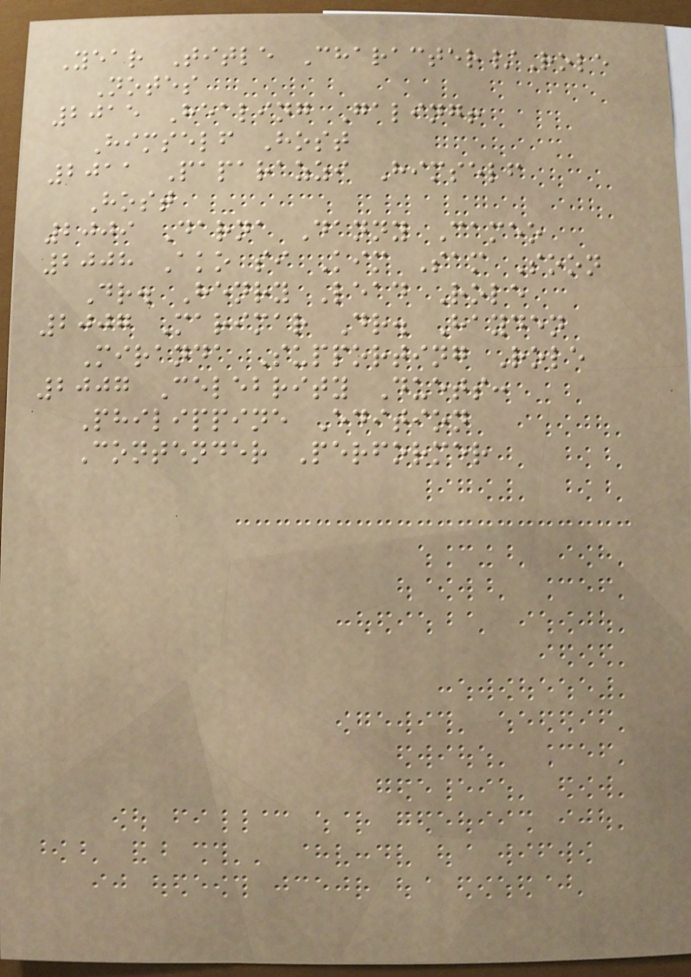Year Title Character/Role
Notes
2015 Healing Galing!
Himself Host
2011 Paparazzi Himself
Host
2009 Darna Danny Cameo
2008 Ako si Kim Sam Soon
Dr. Henry Lead Role
2007 Marimar Dr. Hayden
Miranda Supporting Role
2007 Celebrity Duets:
Philippine Edition
Contender Performer
